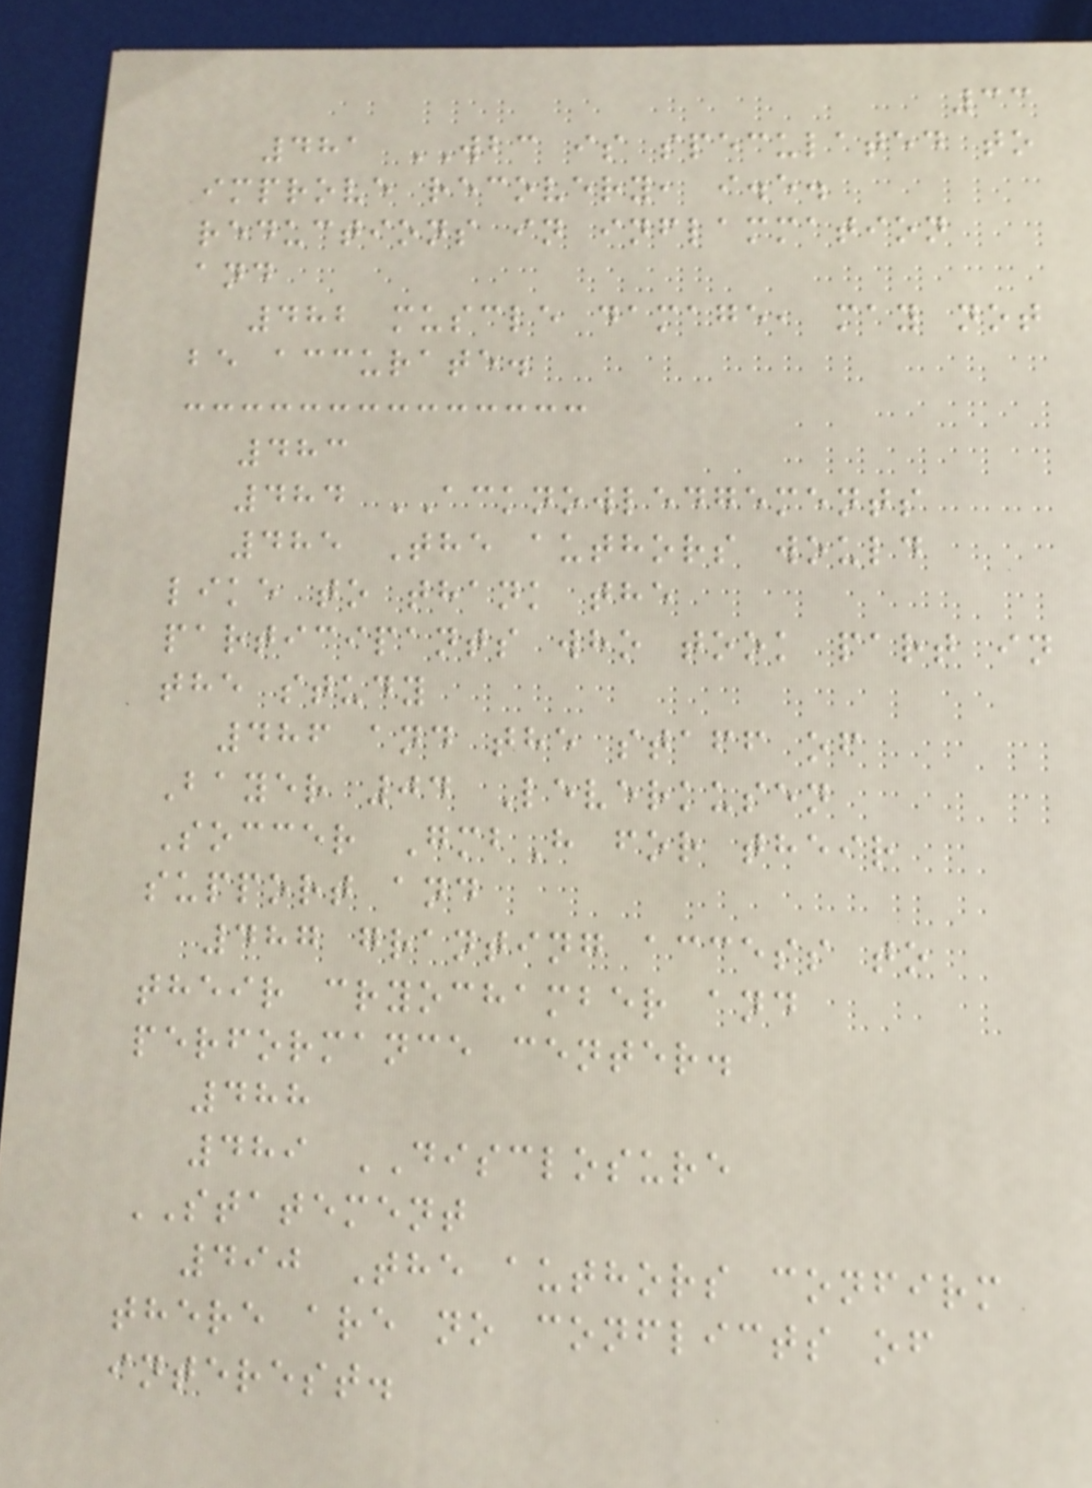33
481 WBC is speculated to
improve recovery, i.e.
reductions in inflammation
and
482 muscle damage, may not
be accurate.
483
484 ACKNOWLEDGEMENTS
485 The authors would
like to thank the
participants who took part in
the study
486 and the staff of
Bayer 04 Leverkusen
Soccer GmbH for their
support and
487 granting access to
their cryochamber and
performance center.
488
489 DISCLOSURE
STATEMENT
490 The authors confirm
there are no conflicts of
interest.
